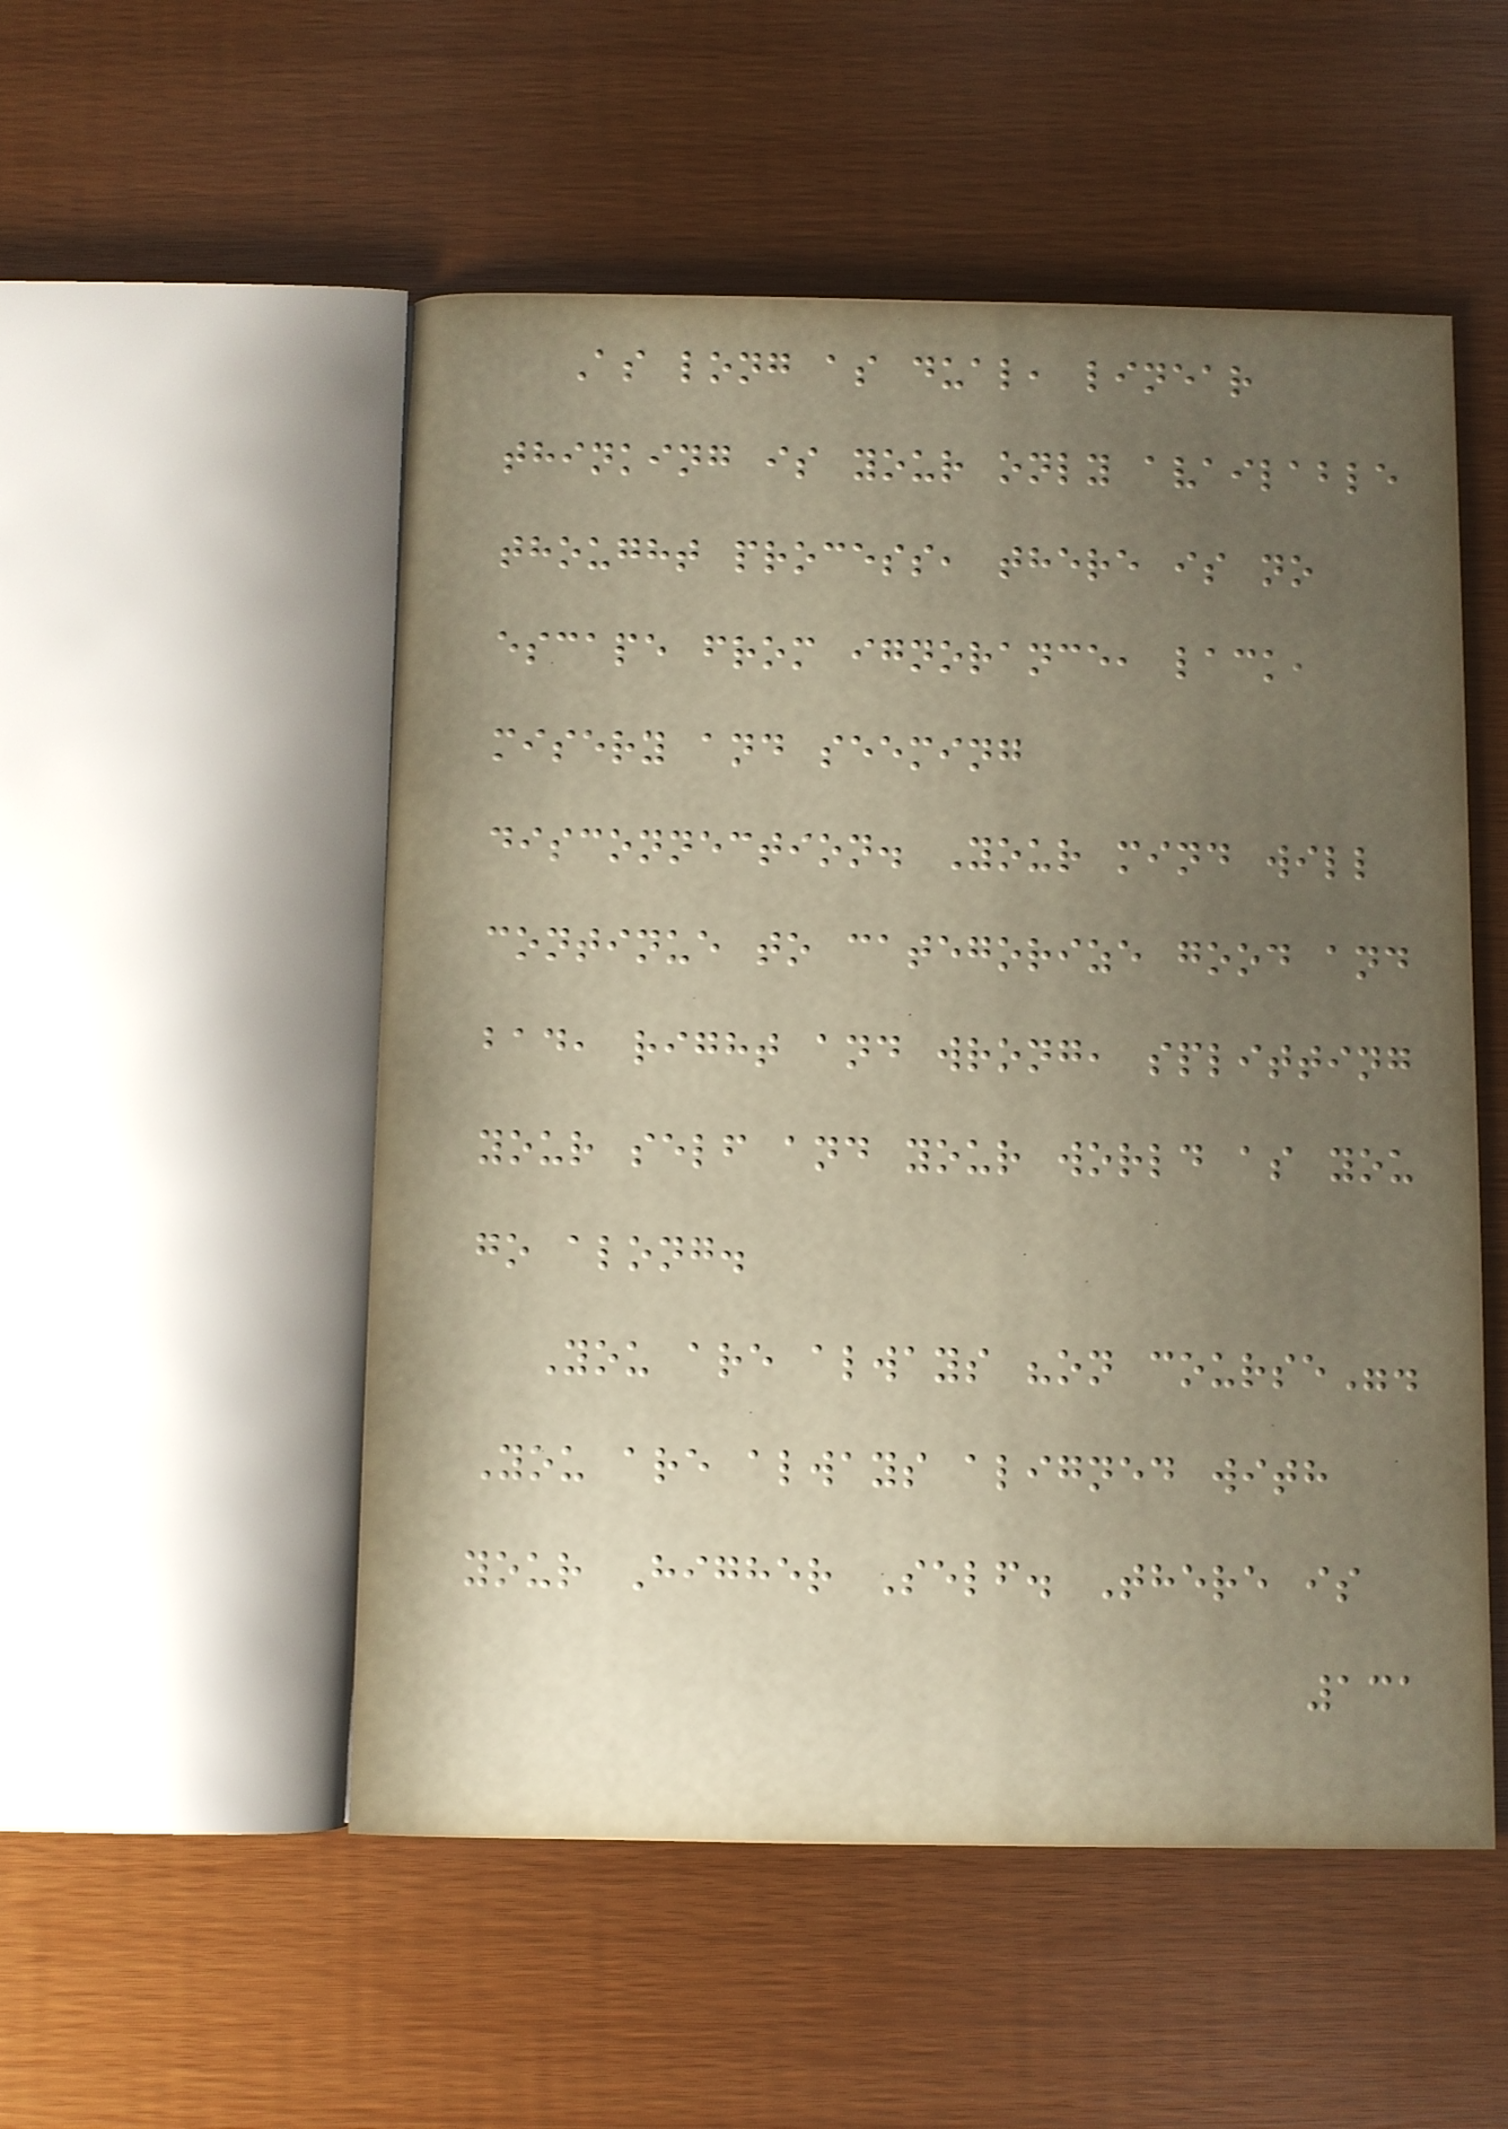As long as dual, linear
thinking is your only available
thought process, there is no
escape from ignorance, lack,
misery and seeming
disconnection. Your mind will
continue to categorize good and
bad, right and wrong, splitting
your self and your world as you
go along.
You are always "on course".
You are always aligned with
your Higher Self. There is
131
